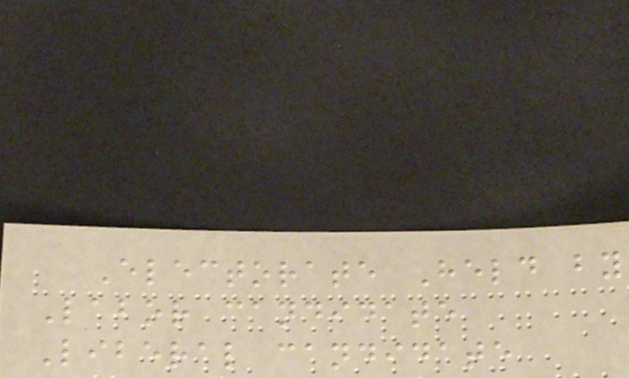Electorate Held by
Labor candidate
Liberal candidate
